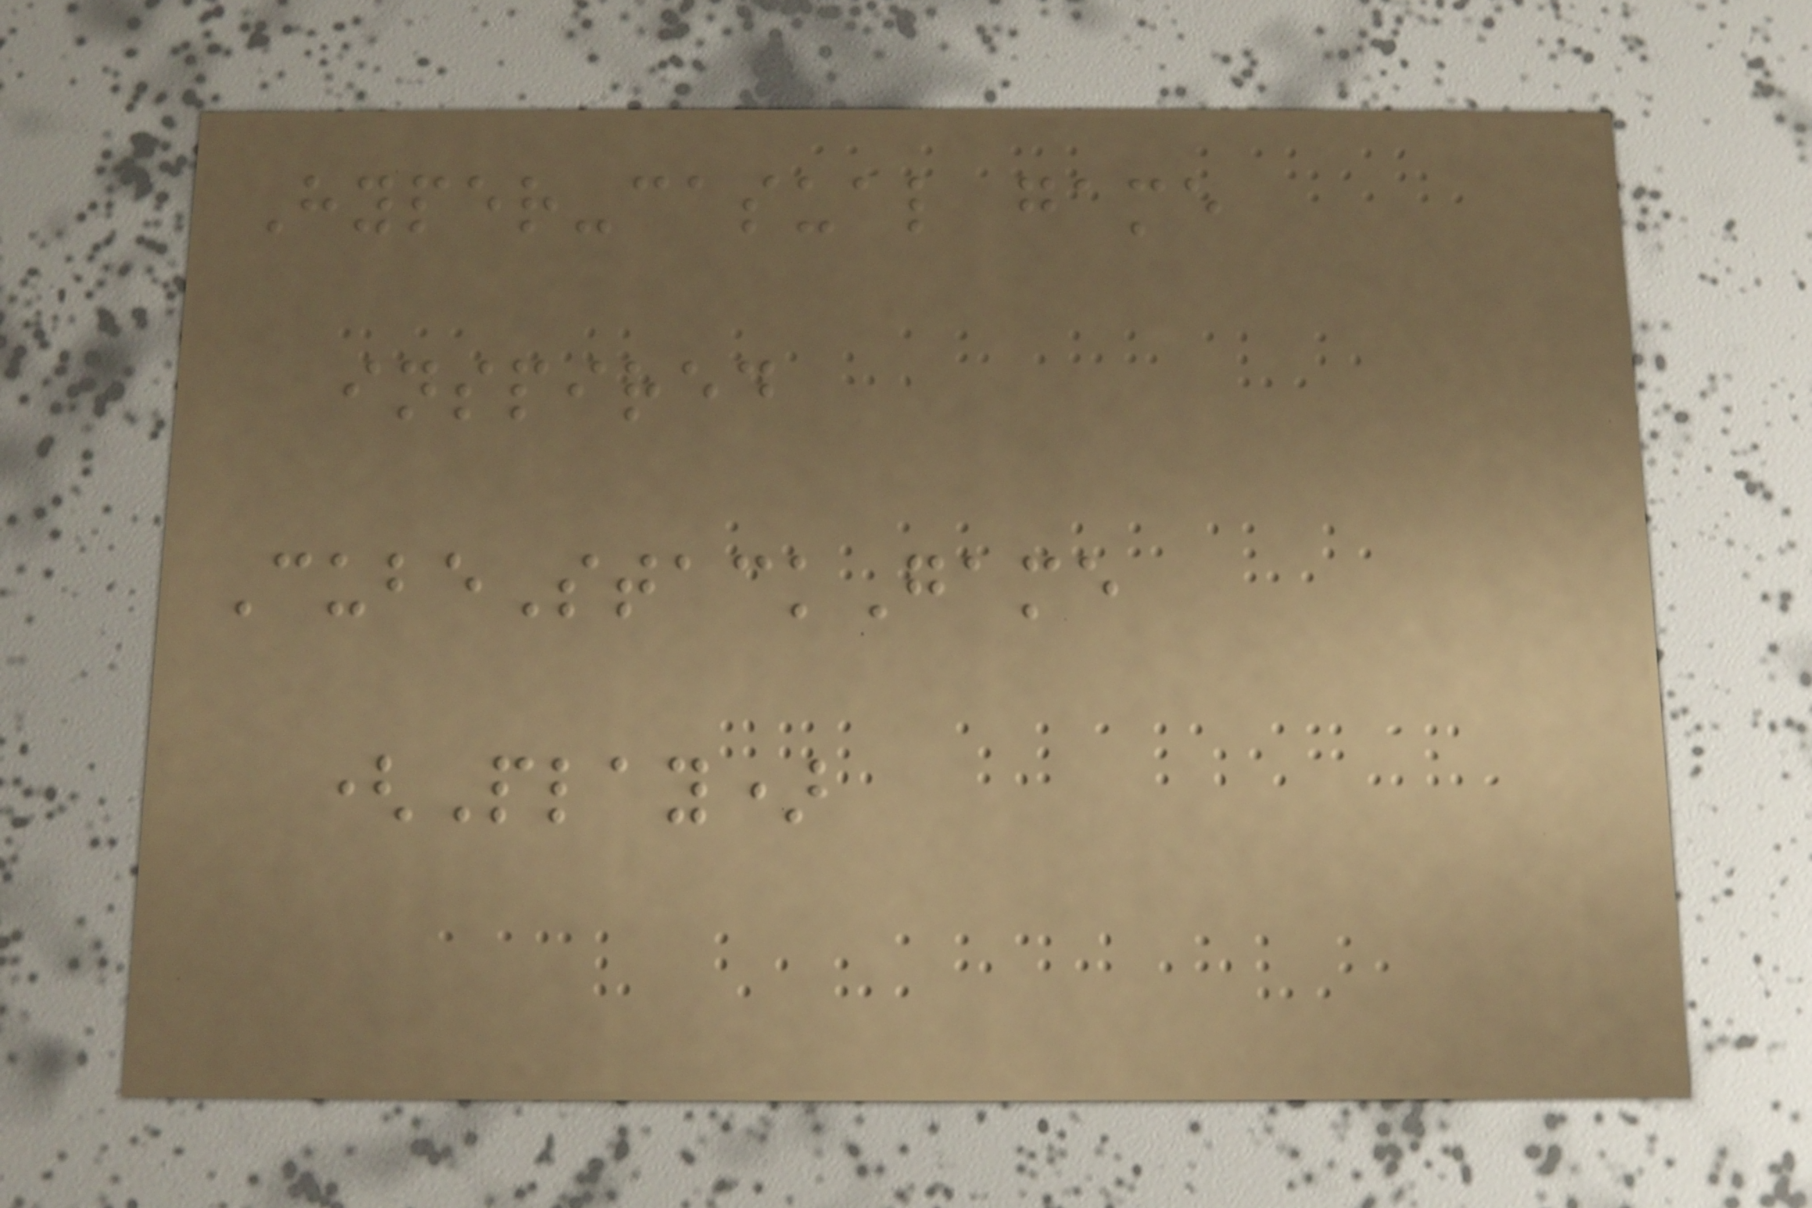Hyper-casual game
inspired
CubeStackGame
(Play)
